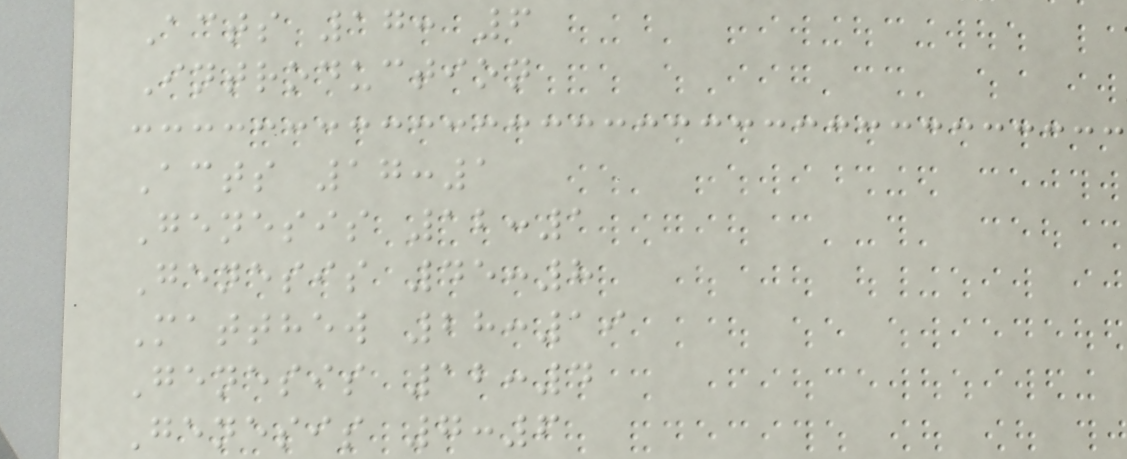Acts 17: 6
Introduction
Acts 17:1
Genesis 12:1
Genesis 45:8
Matthew 28:19
Genesis 12:4
Genesis 7:6
